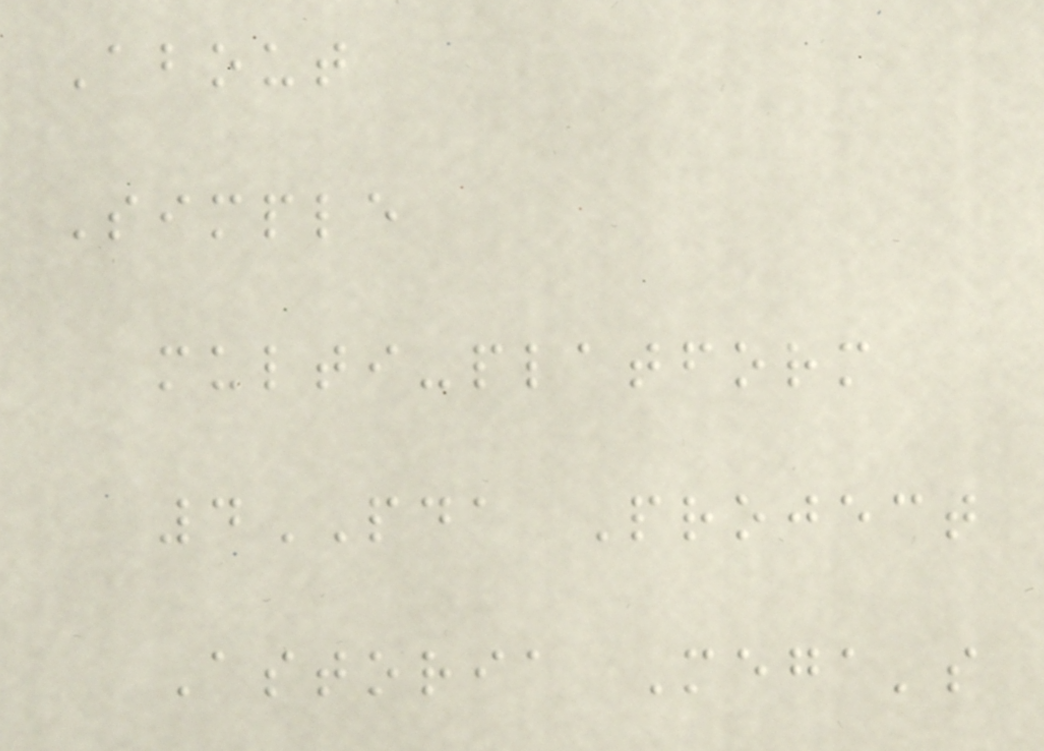About
Simple
multi-platform
4PDA Project
Astoria Mega's
